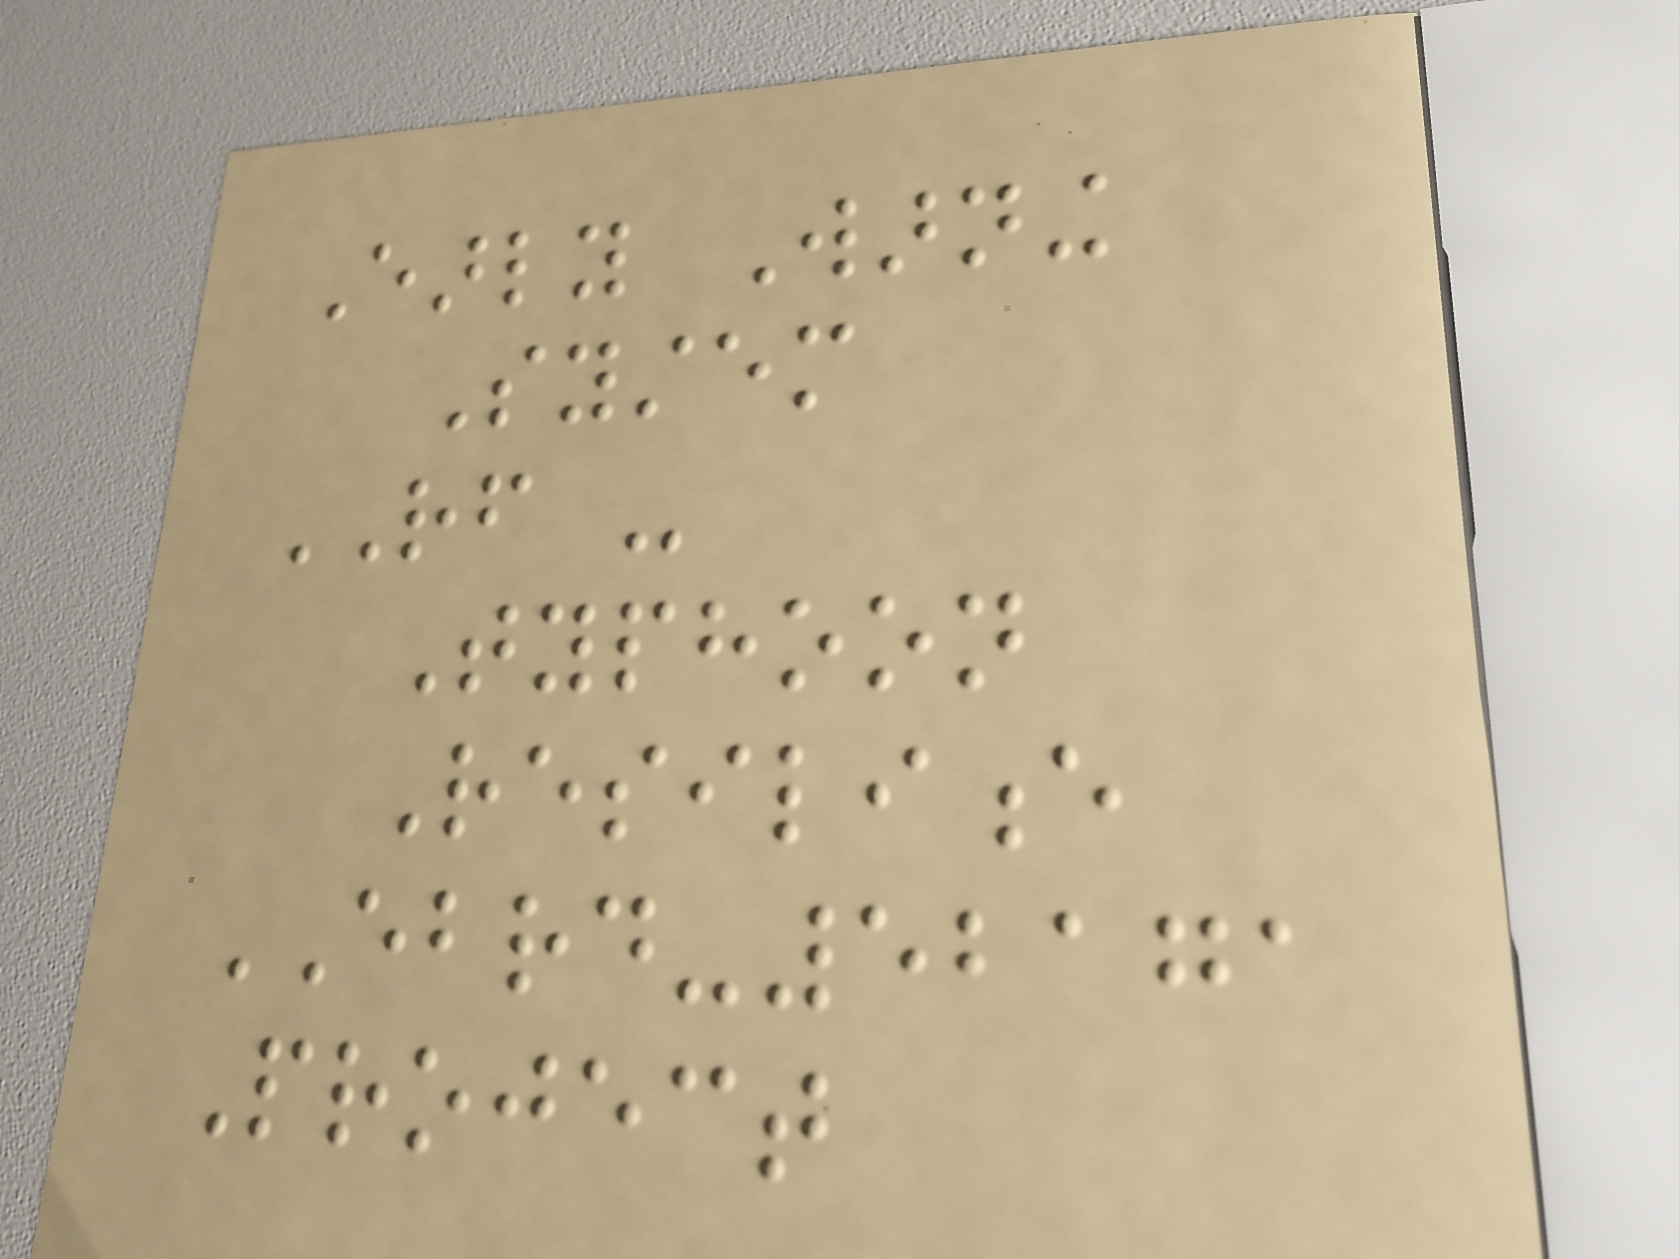Early Warning
System
RF -
Typhoon
Resilience
EBRD-52171
Project
